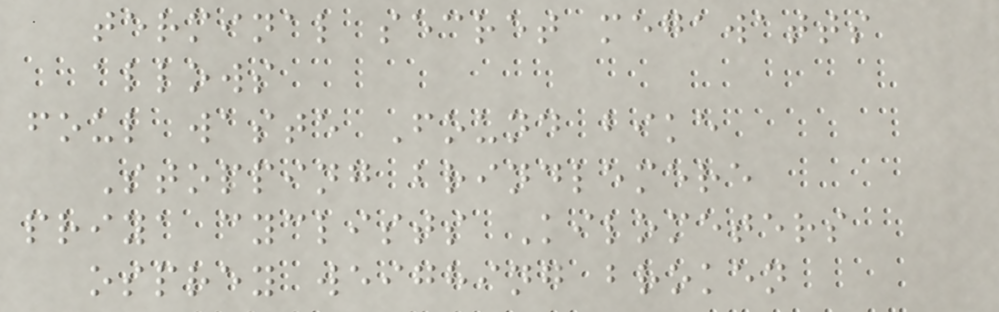terminal secret megawatts
allows
foul waste Found bike
Stopping brindlemere
priya cyclists Kilometers
osprey weighing broken
